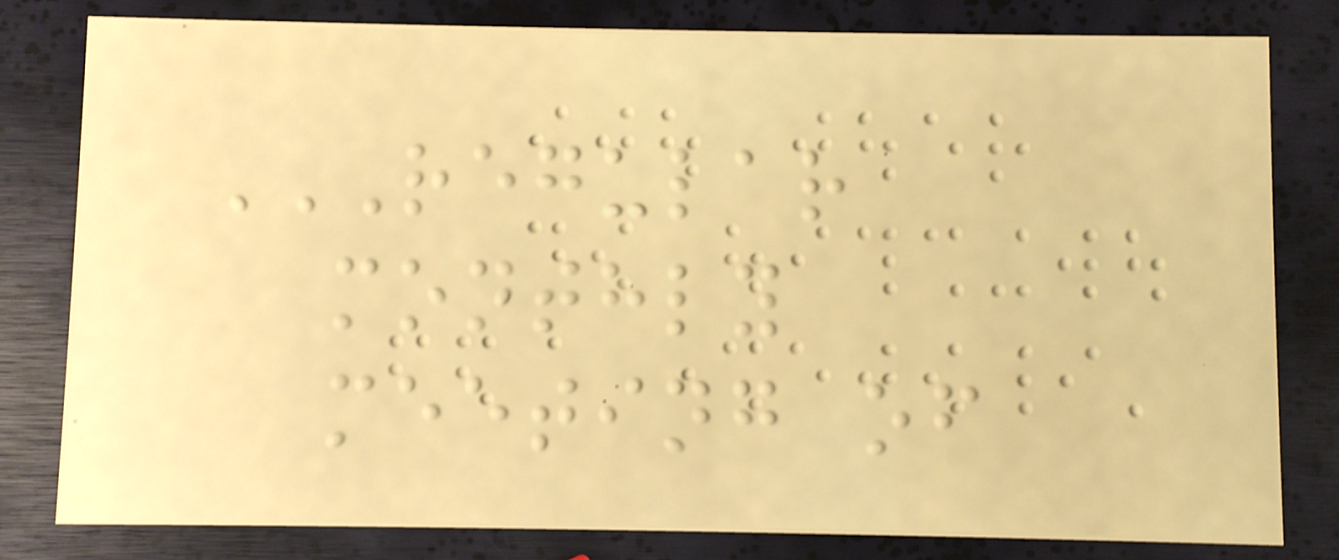REGULAR
MONTHLY
MEETING OF
